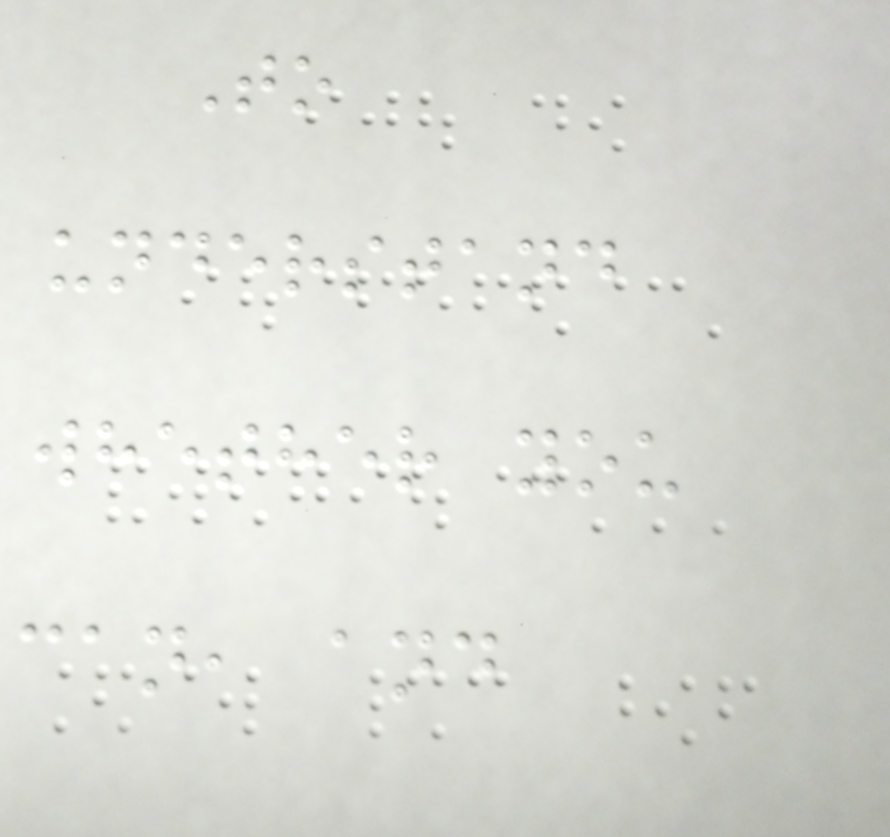To
understand
whether you
can, and
